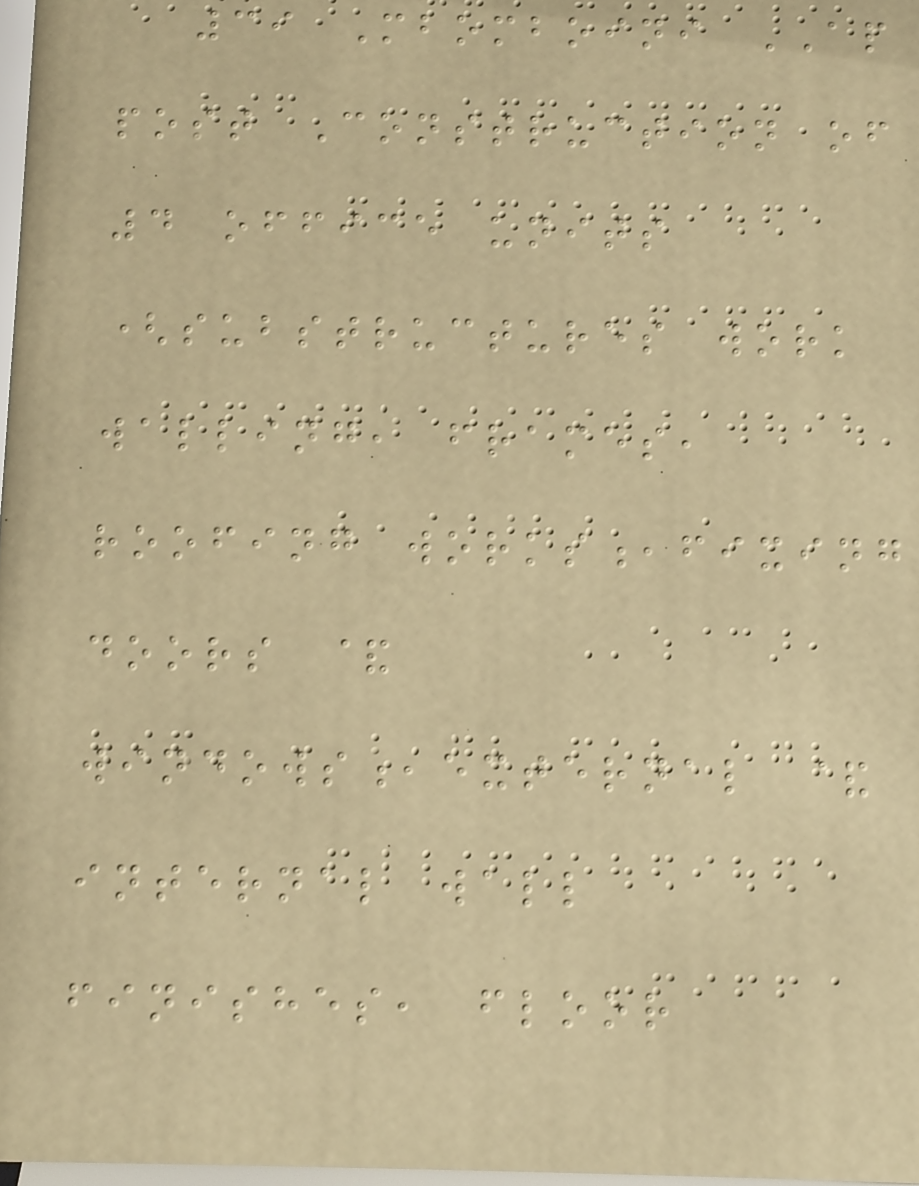39 Mbomboini AP
post Construction of
4 office units
(substructures work
walling, frames,
roofing works,fixing
doors &
windows,external &
internal wall
finishes, floor
